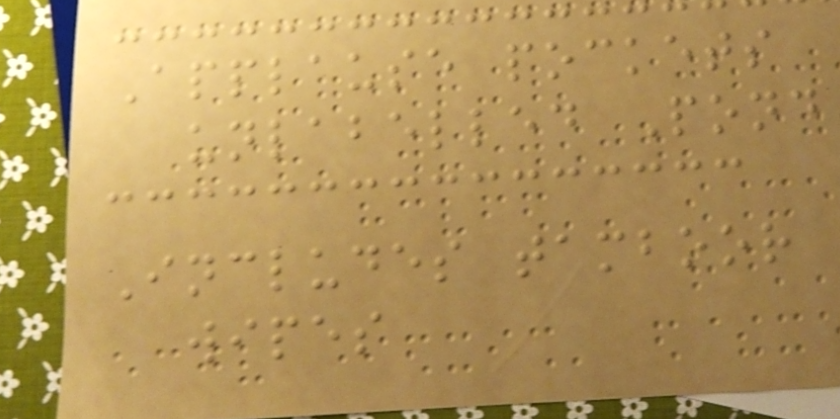Applause pockets
unlabelled Pond
Includes tamboor
wipes
